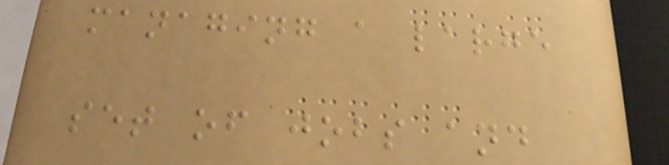managing a large
set of jobs and
